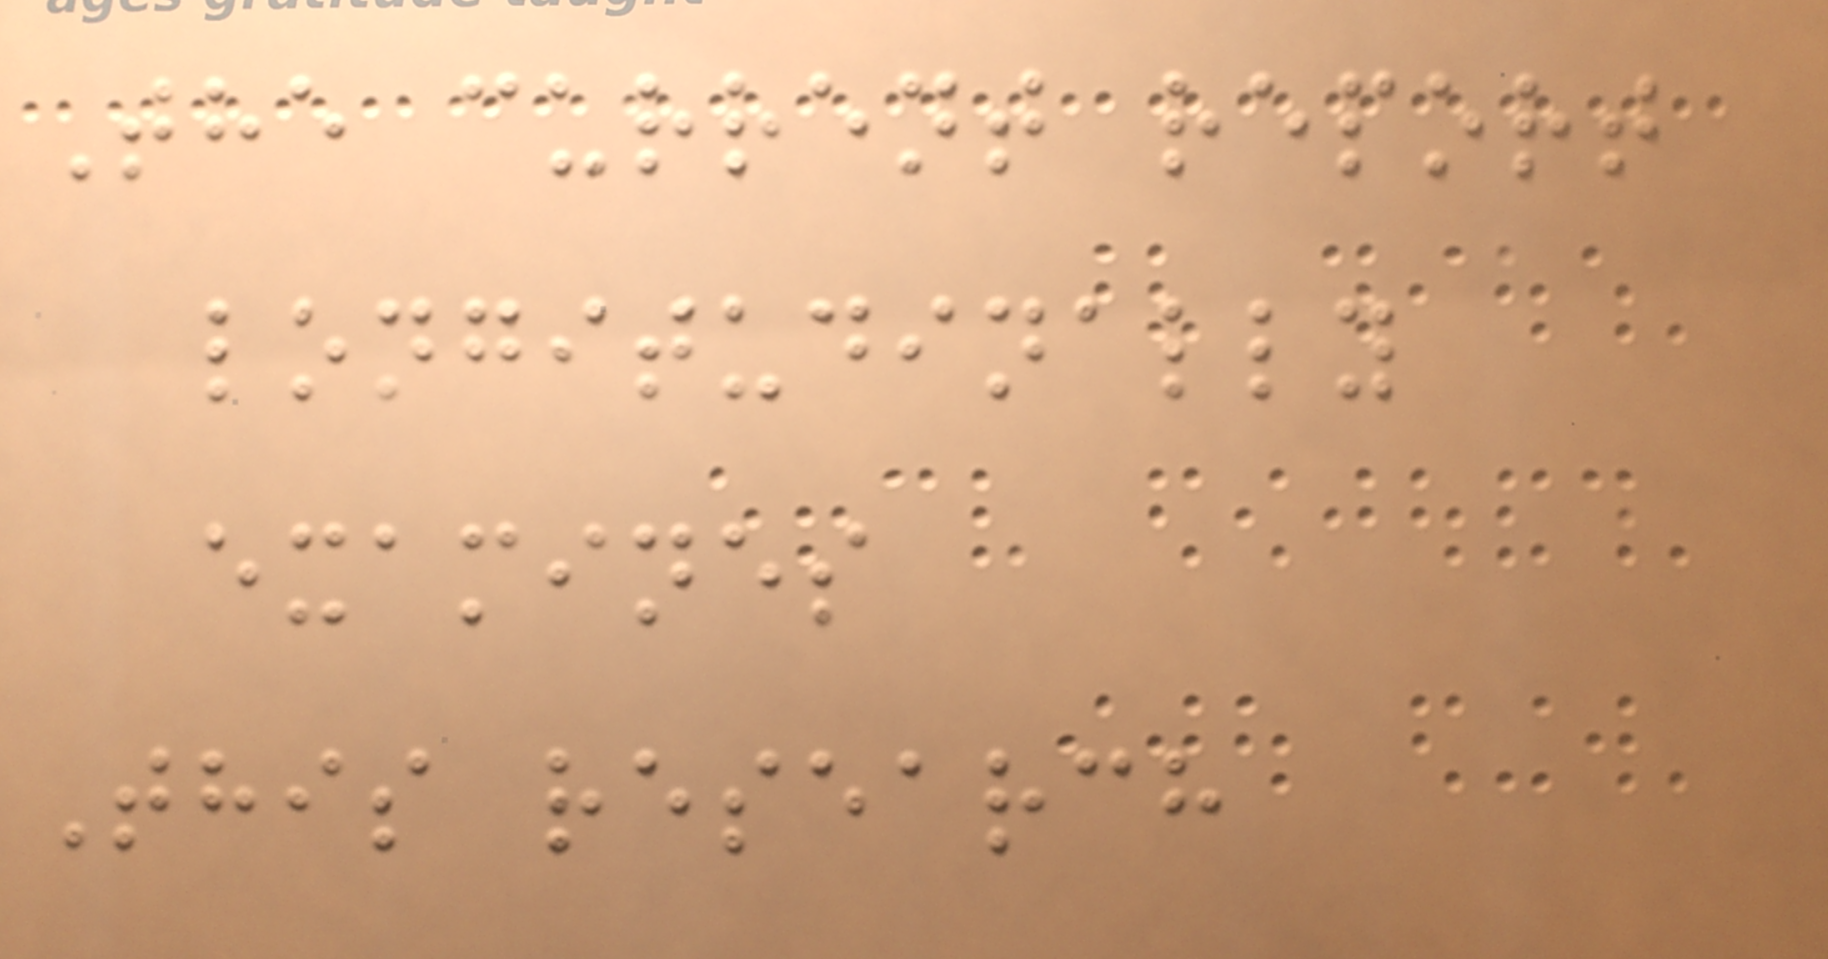The current report
longitudinally
examines
This research
